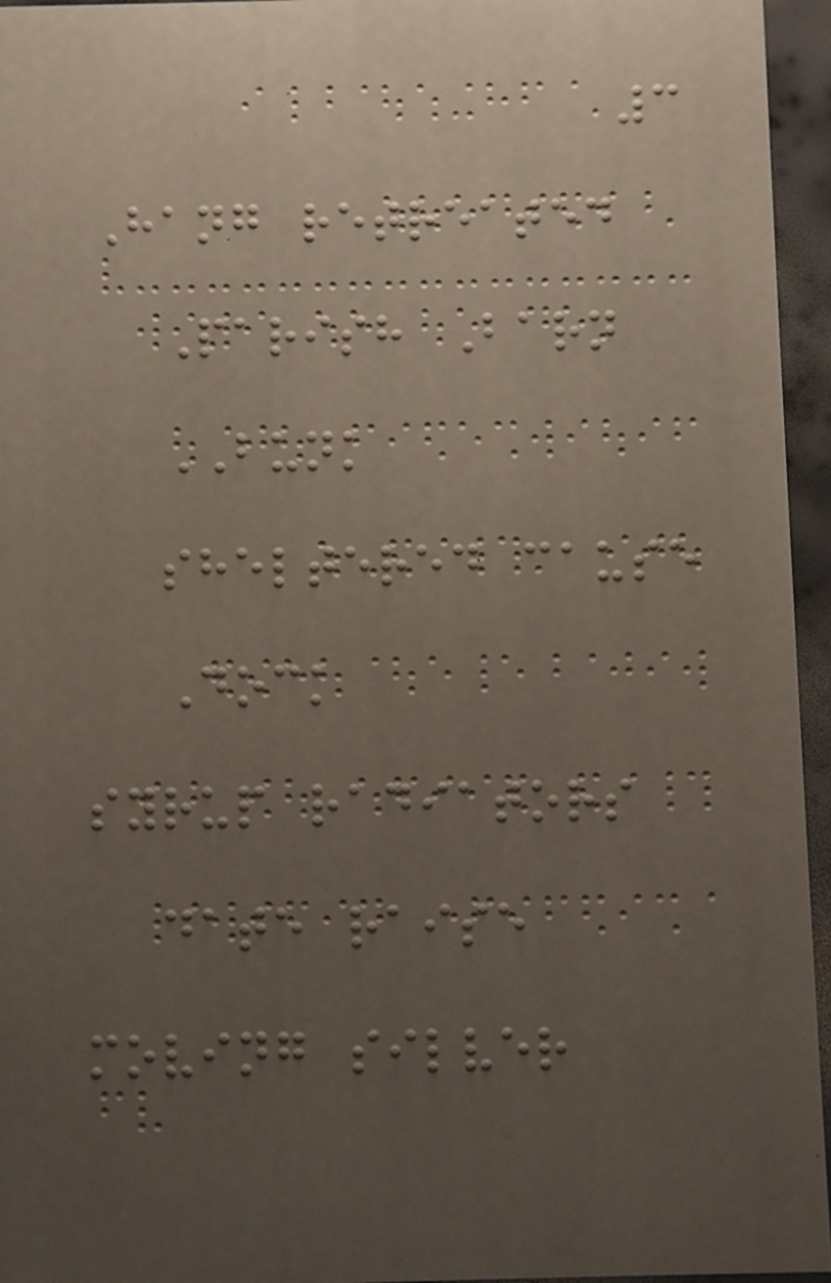3
Hang retreated
Parish Barn
BUNK
sheltered cause
Dock
syrup radiators
date raise
moving silver
